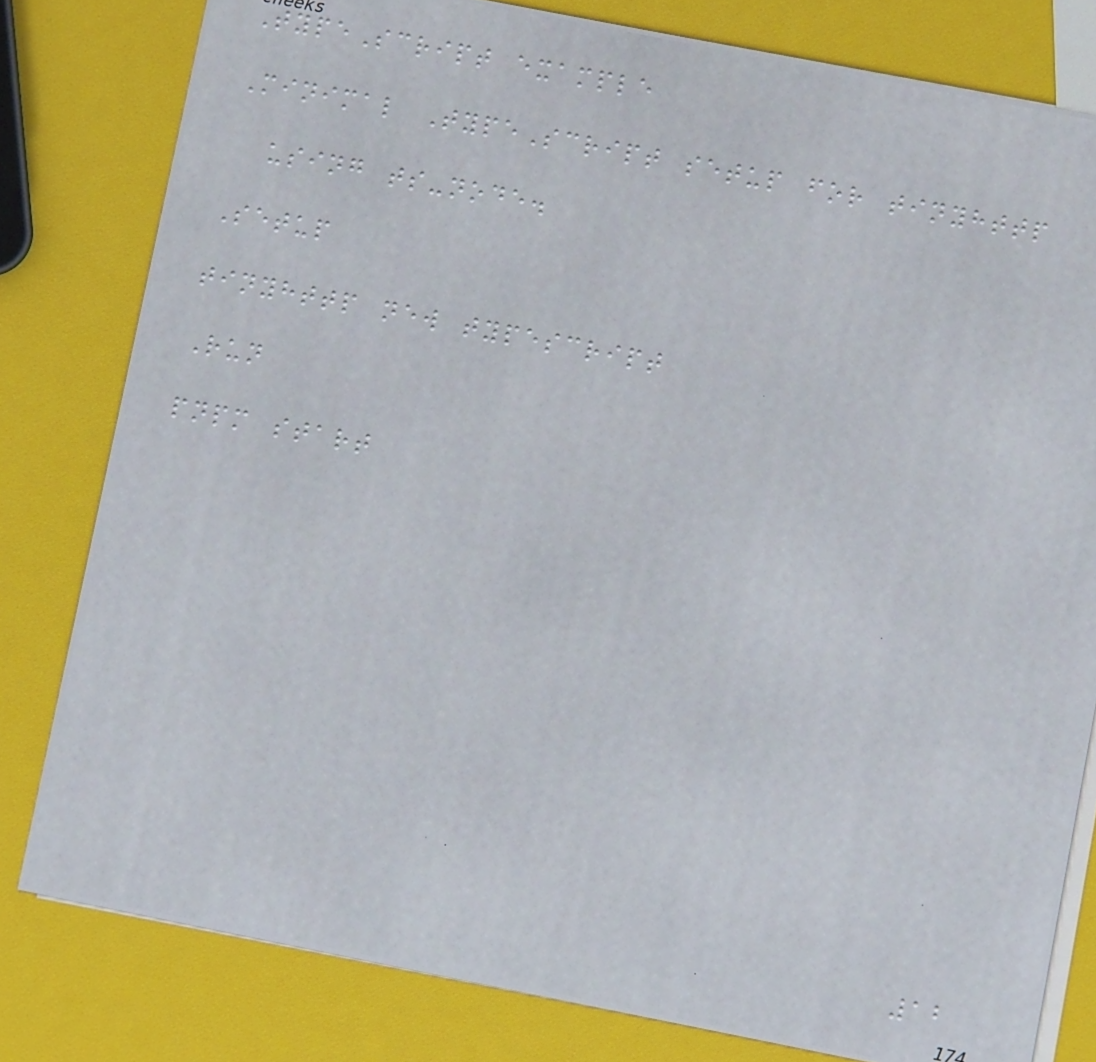TypeScript example
Minimal TypeScript setup for tinyhttp
using ts-node.
Setup
tinyhttp new typescript
Run
pnpm start
12
